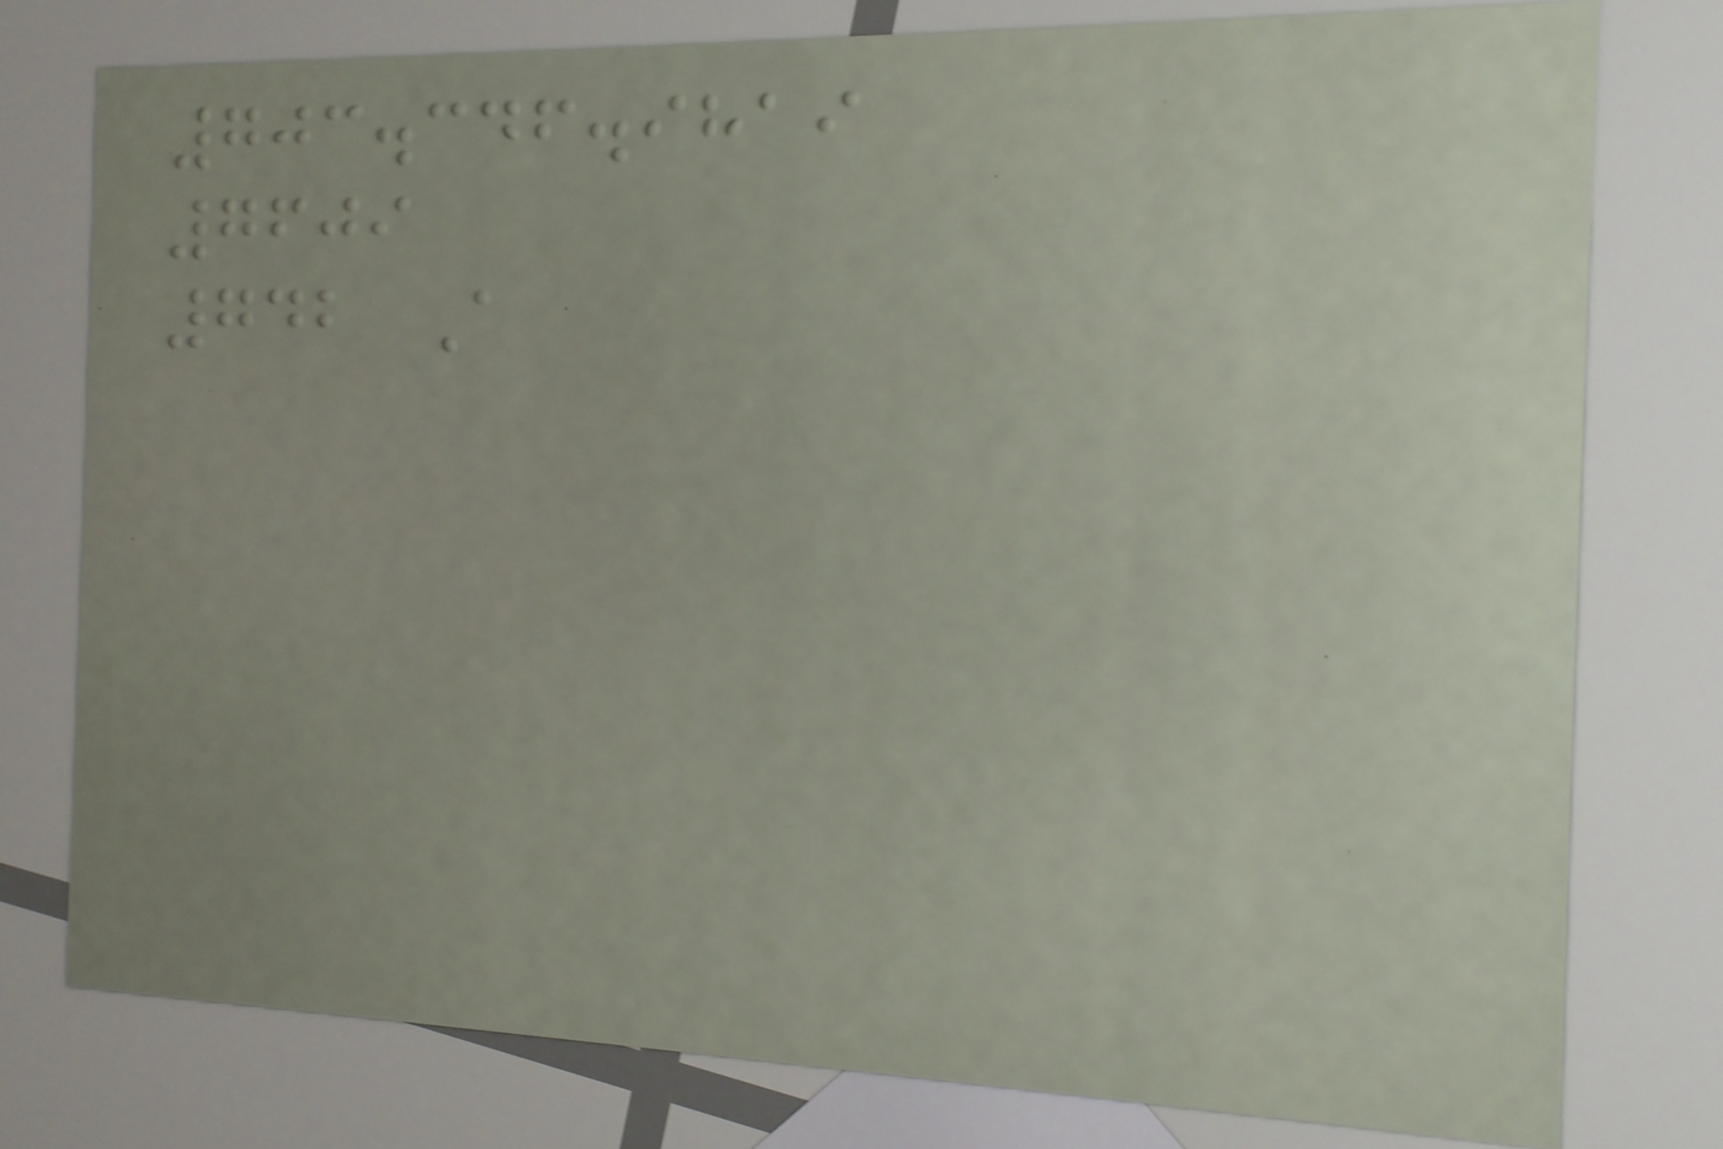703.346.9819
7609
742 A
